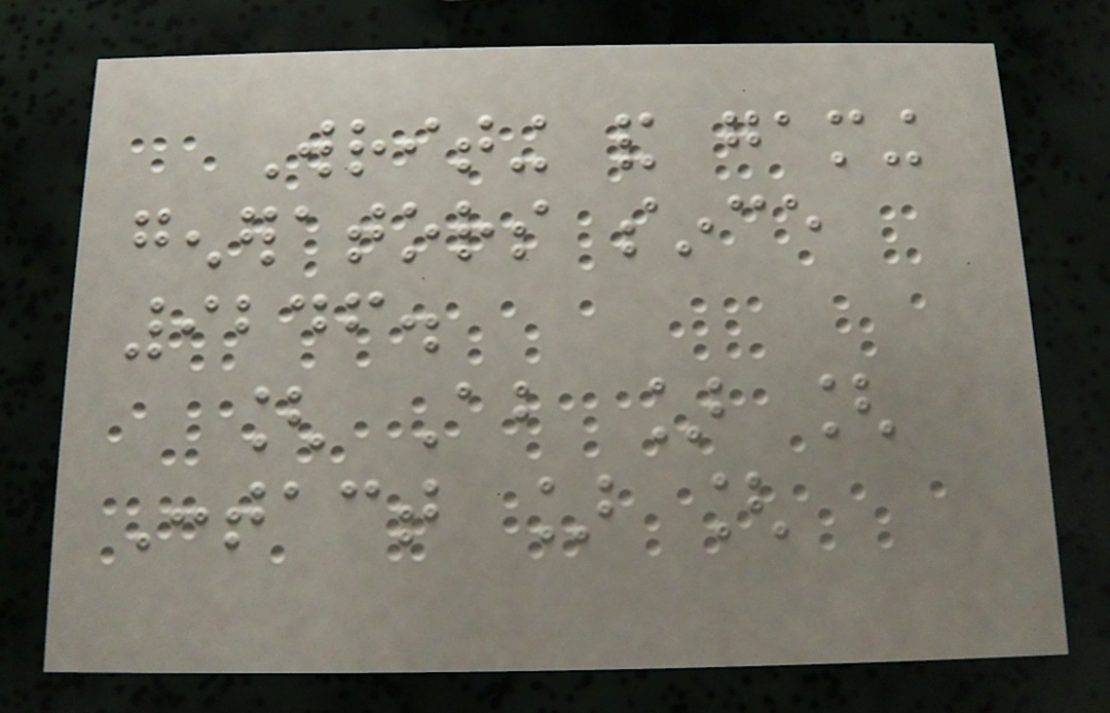Writing and gaming
generators since
9246.
[ About ] [
Contact ] [
